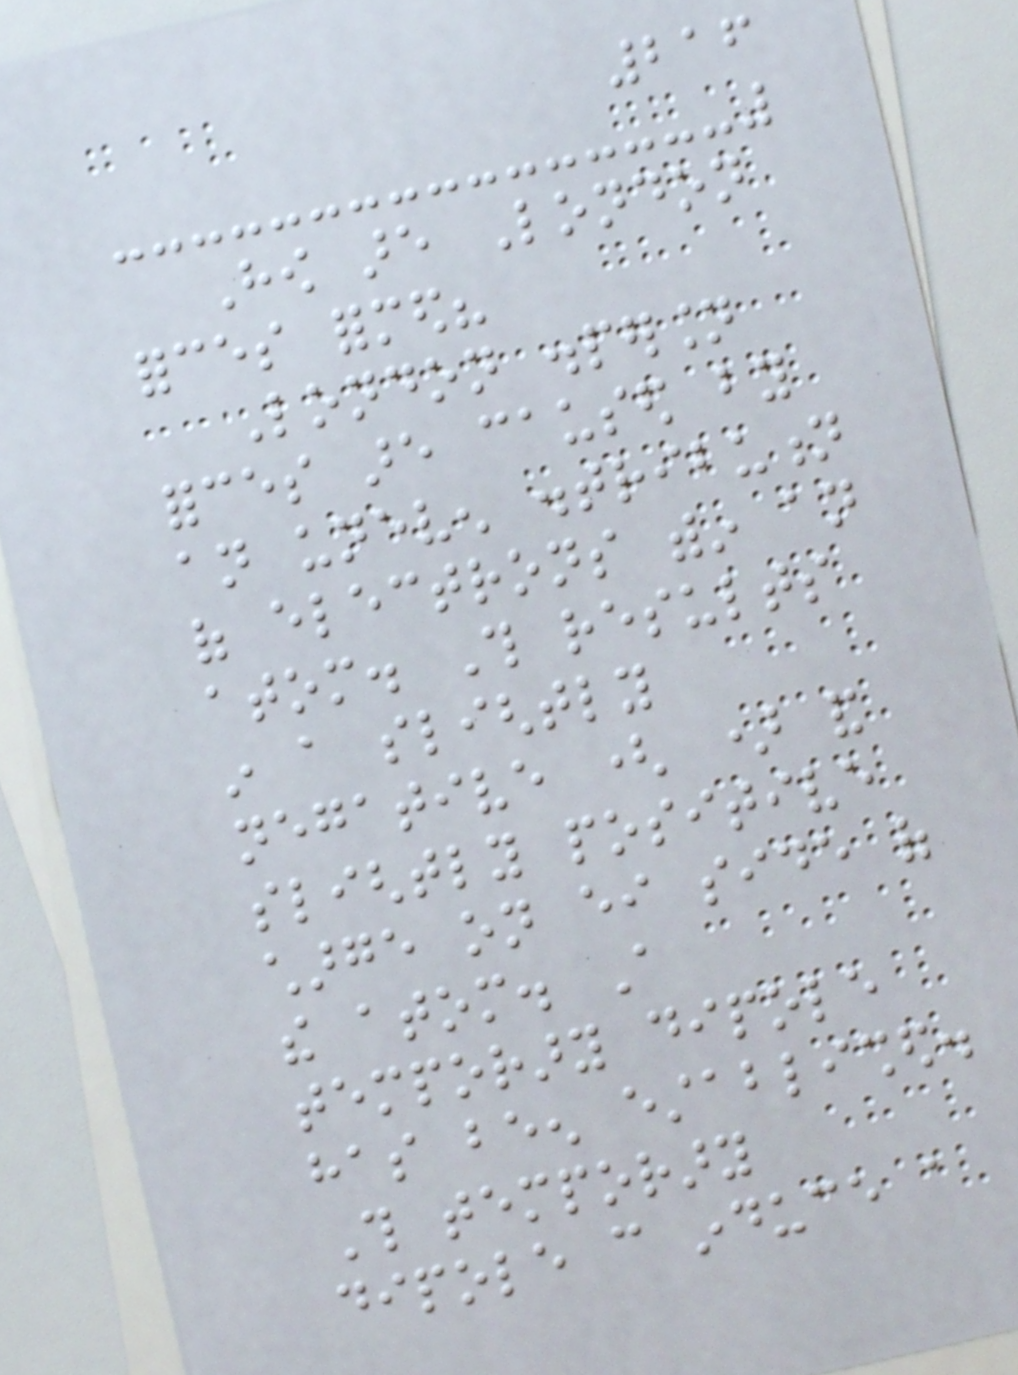216
How are London
forces formed?
London dispersion
forces are caused by
an uneven distribution
of electrons within an
atom. This results
in a slightly
negative ( ) and
slightly positive
charge on either side of
the atom. A
temporary dipole
has been established.
This temporary
dipole can induce a
